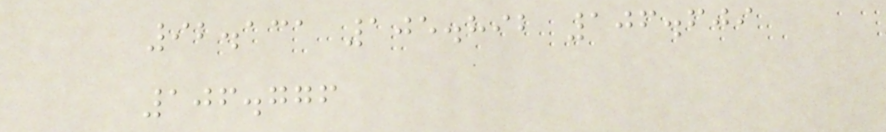92.131 105.892 106.609
106.776
